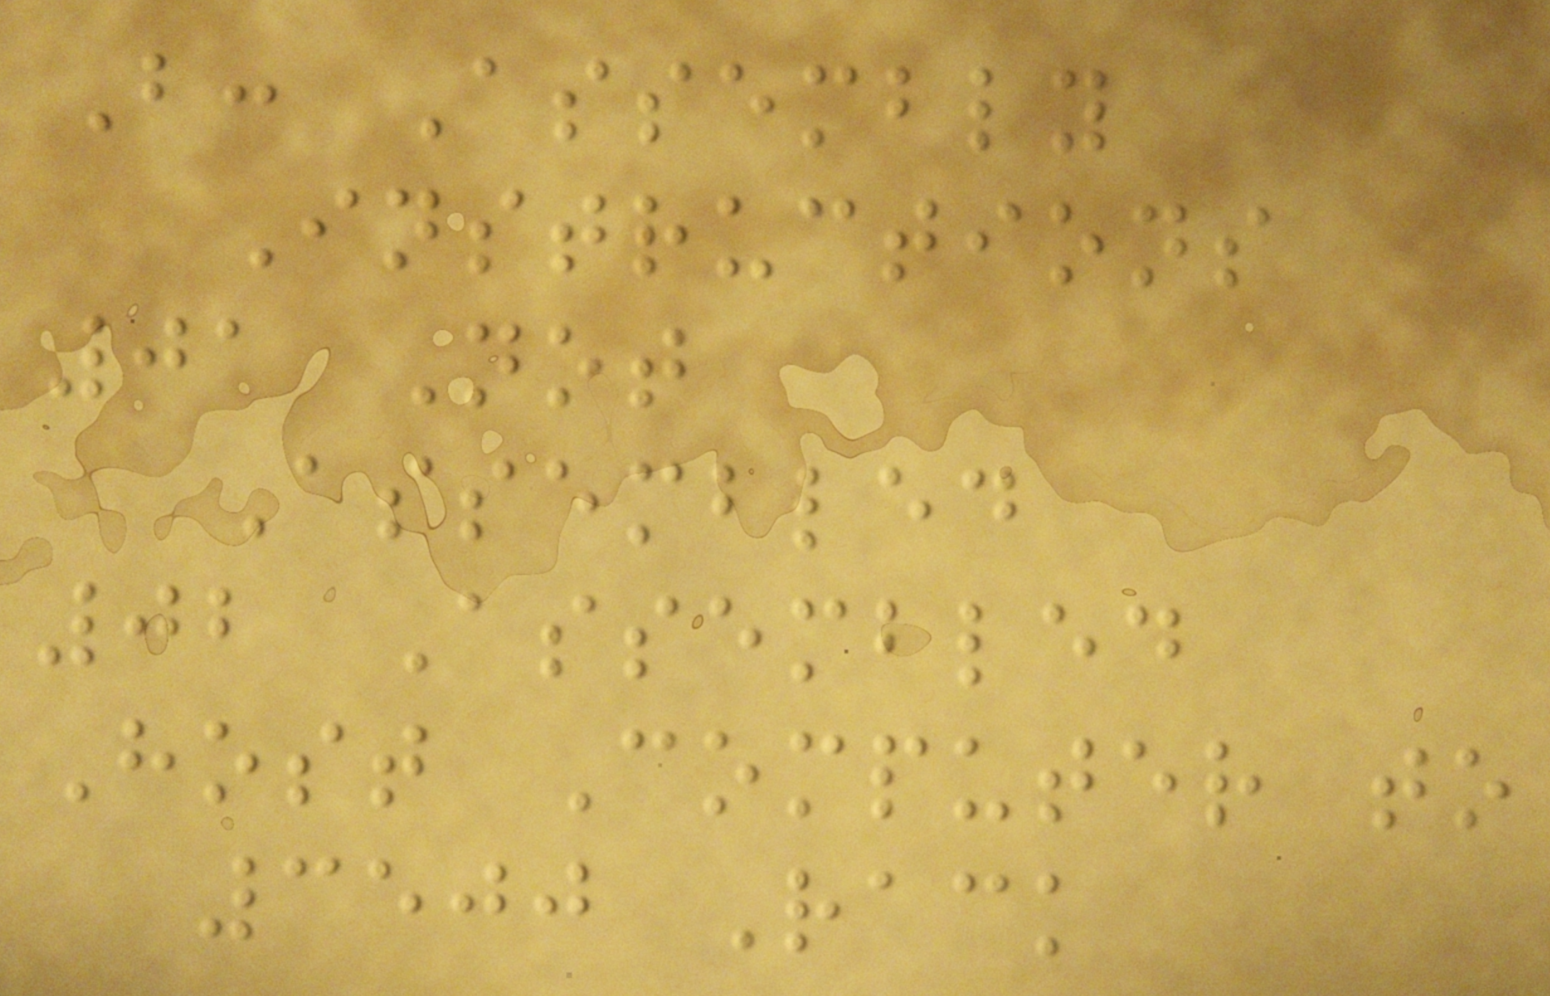B: Assembly
Instructions
01 Not
Assembled
02 Assembled
Host Computer to
3500 Rack
